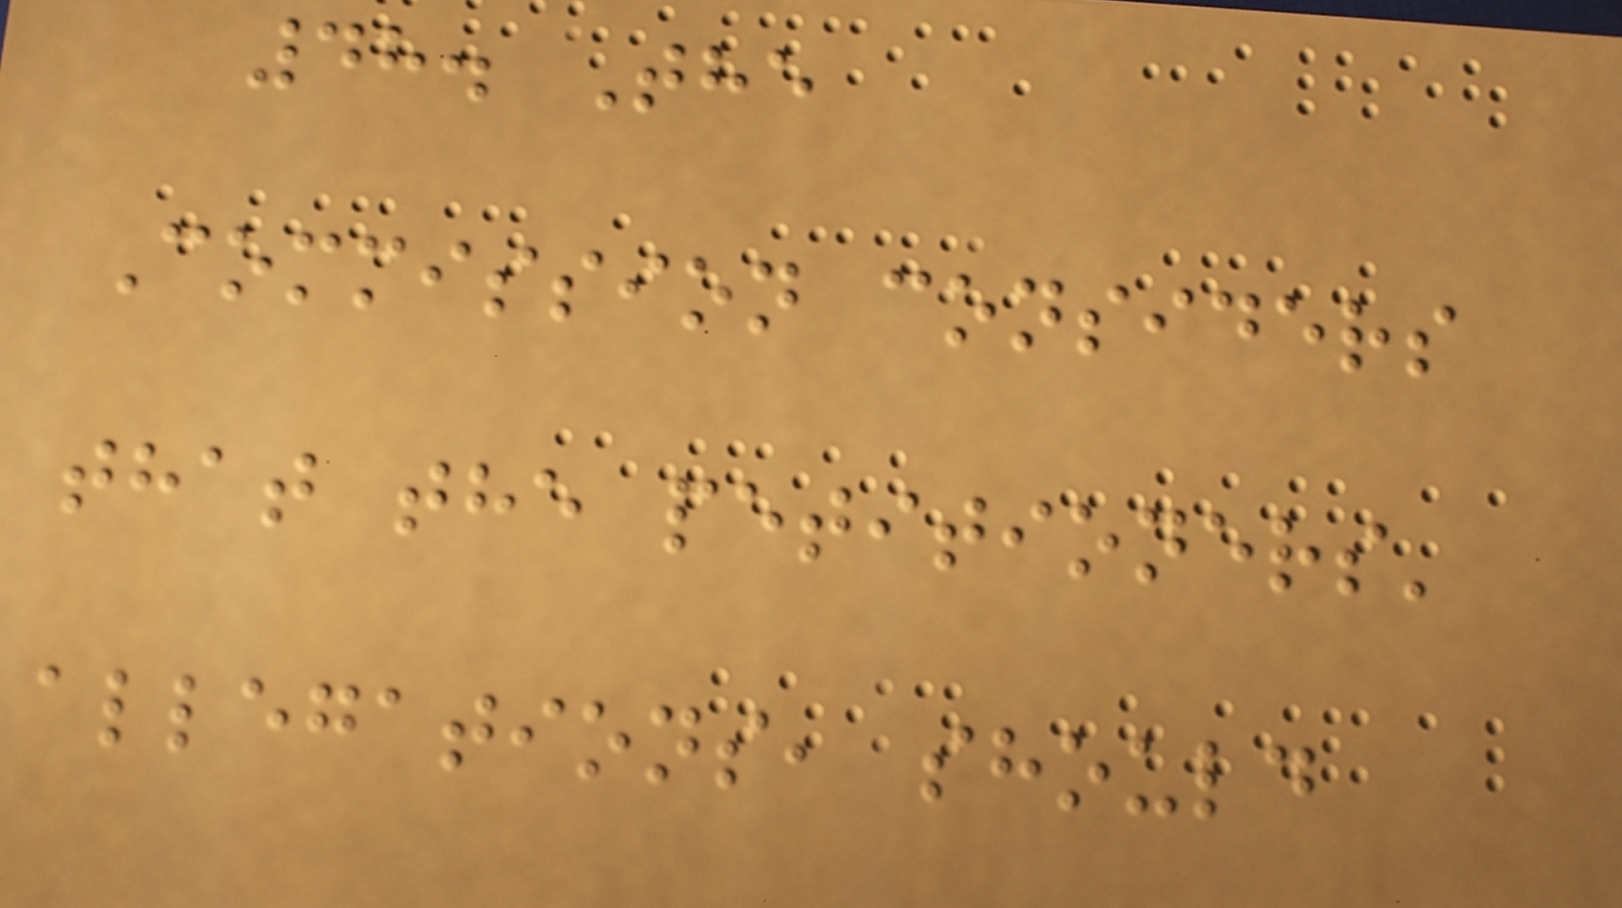48. The
Commission considers
that the petitioners'
allegations, should
